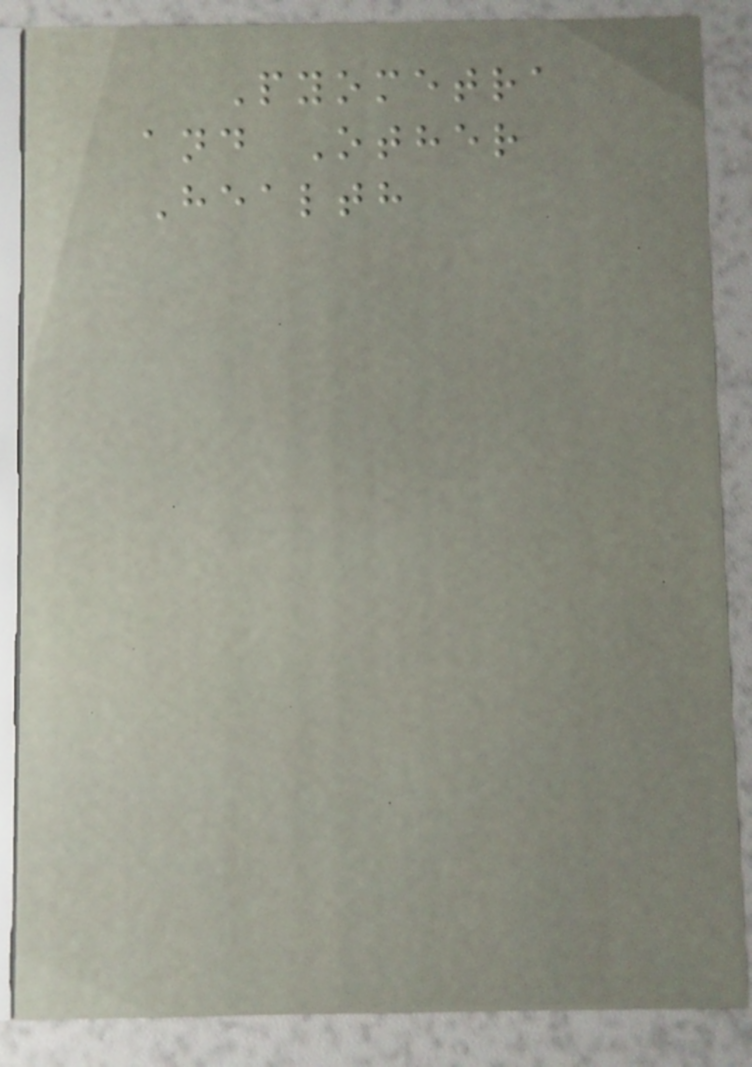Pyometra
and Other
Health
